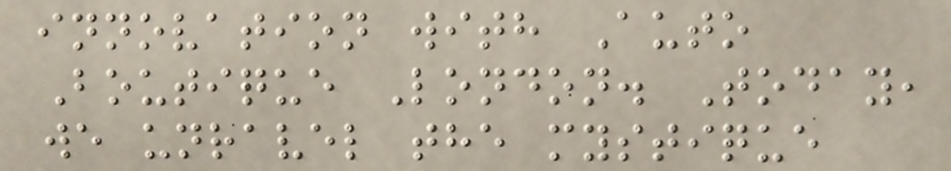innovation with Auto
Boutique London. Today,
we unravel the mystique
